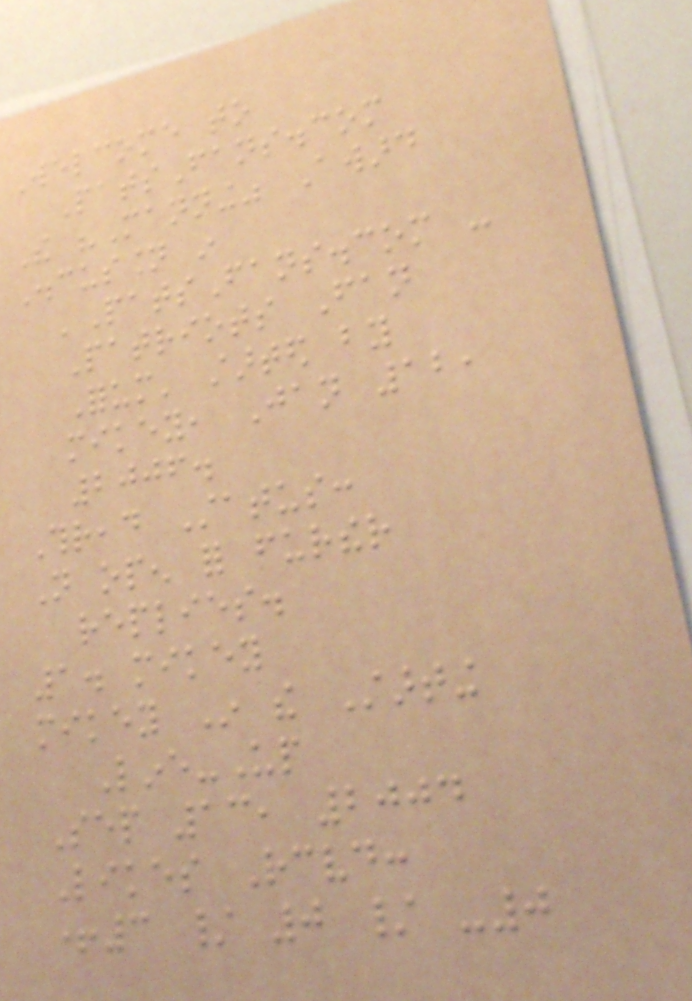Welcome to
PatsFans.com
The "Manning" Award
Discussion in
'PatsFans.com -
Patriots Fan
Forum' started by
mikey, Jan 12,
2006.
Thread Status:
Not open for further
replies.
1. mikey
mikey In the Starting
Line-Up
Sep 13, 2004
Likes Received:
+3 / 0 / -0
